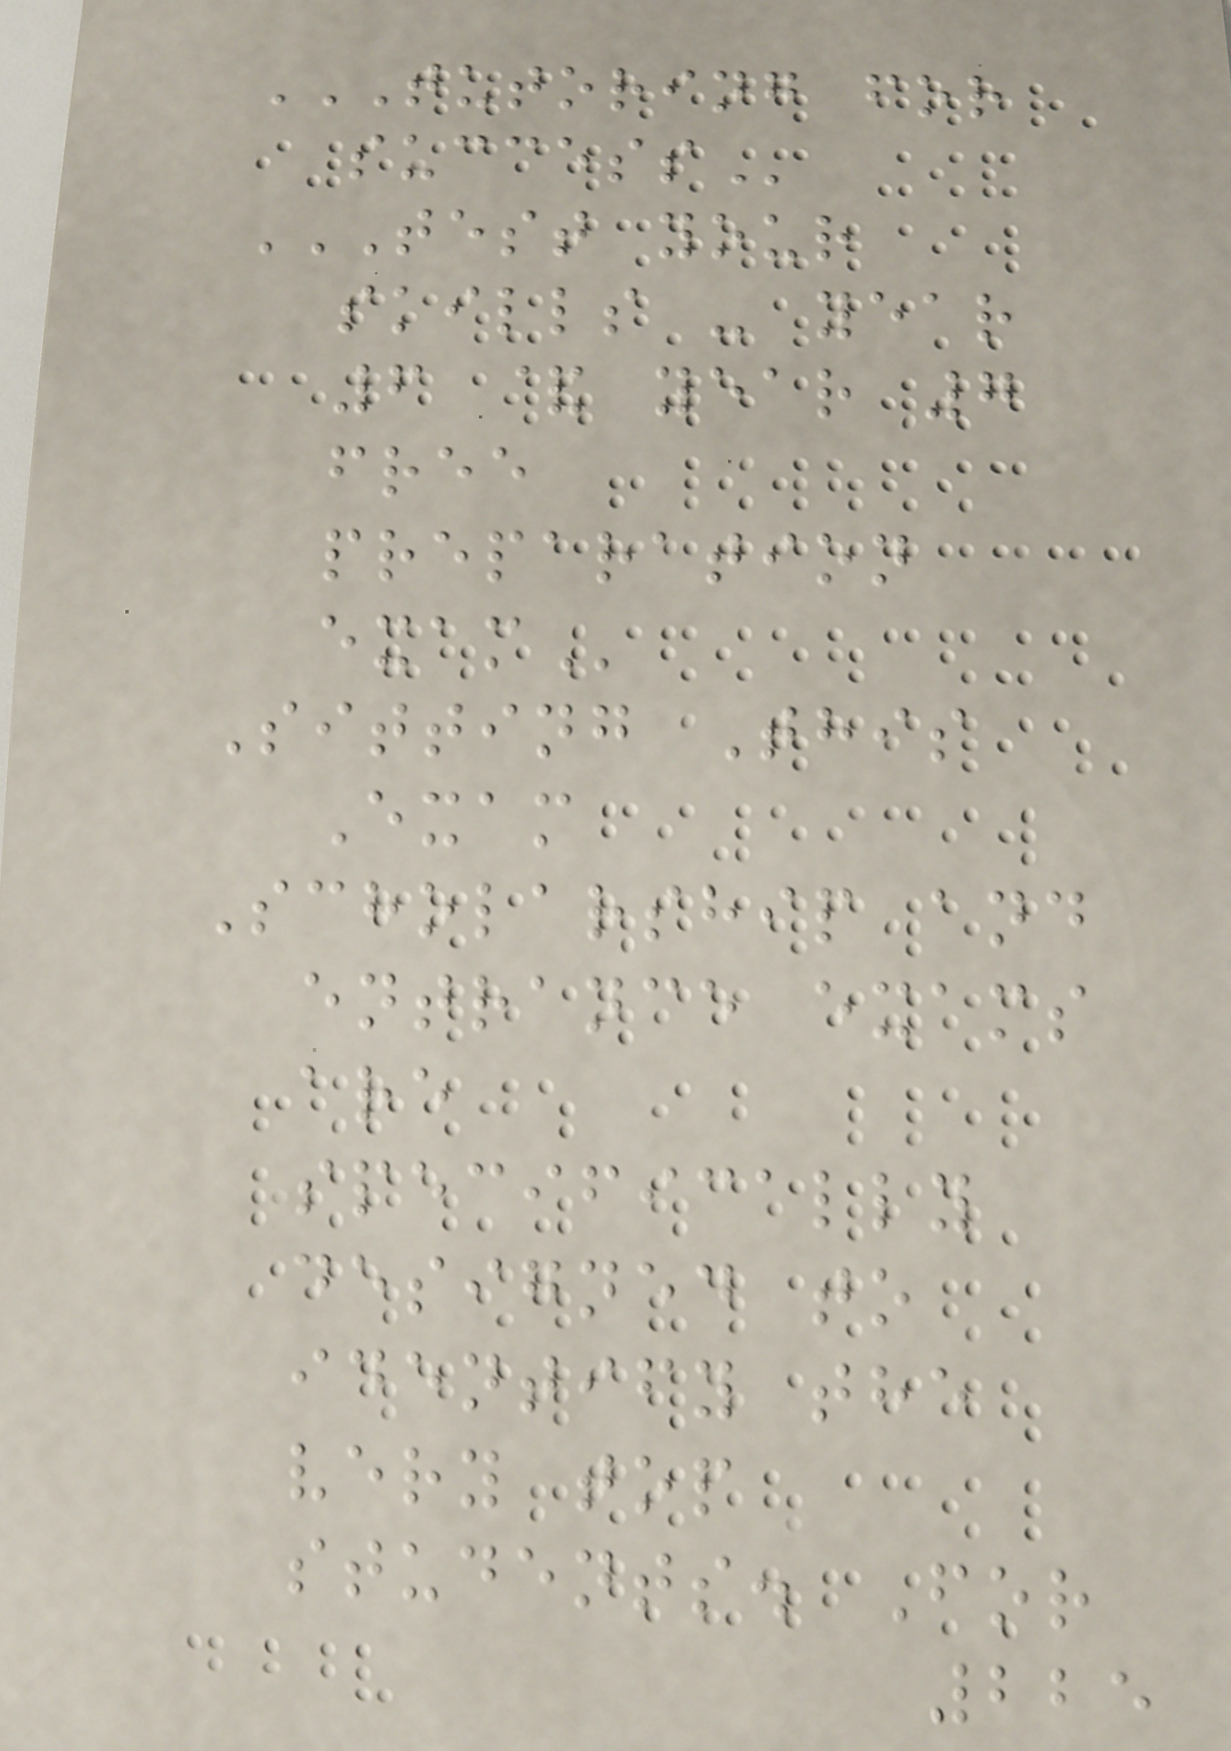TUTORING FOR
SUCCESS
TEST YOUR
SKILLS - YEAR
6 & YEAR 7
FREE
PREPARATION
EXAM
Sitting This
Exam
Scholarship and
entrance exams
are
specifically
designed to
identify the
very top
students. For
225
